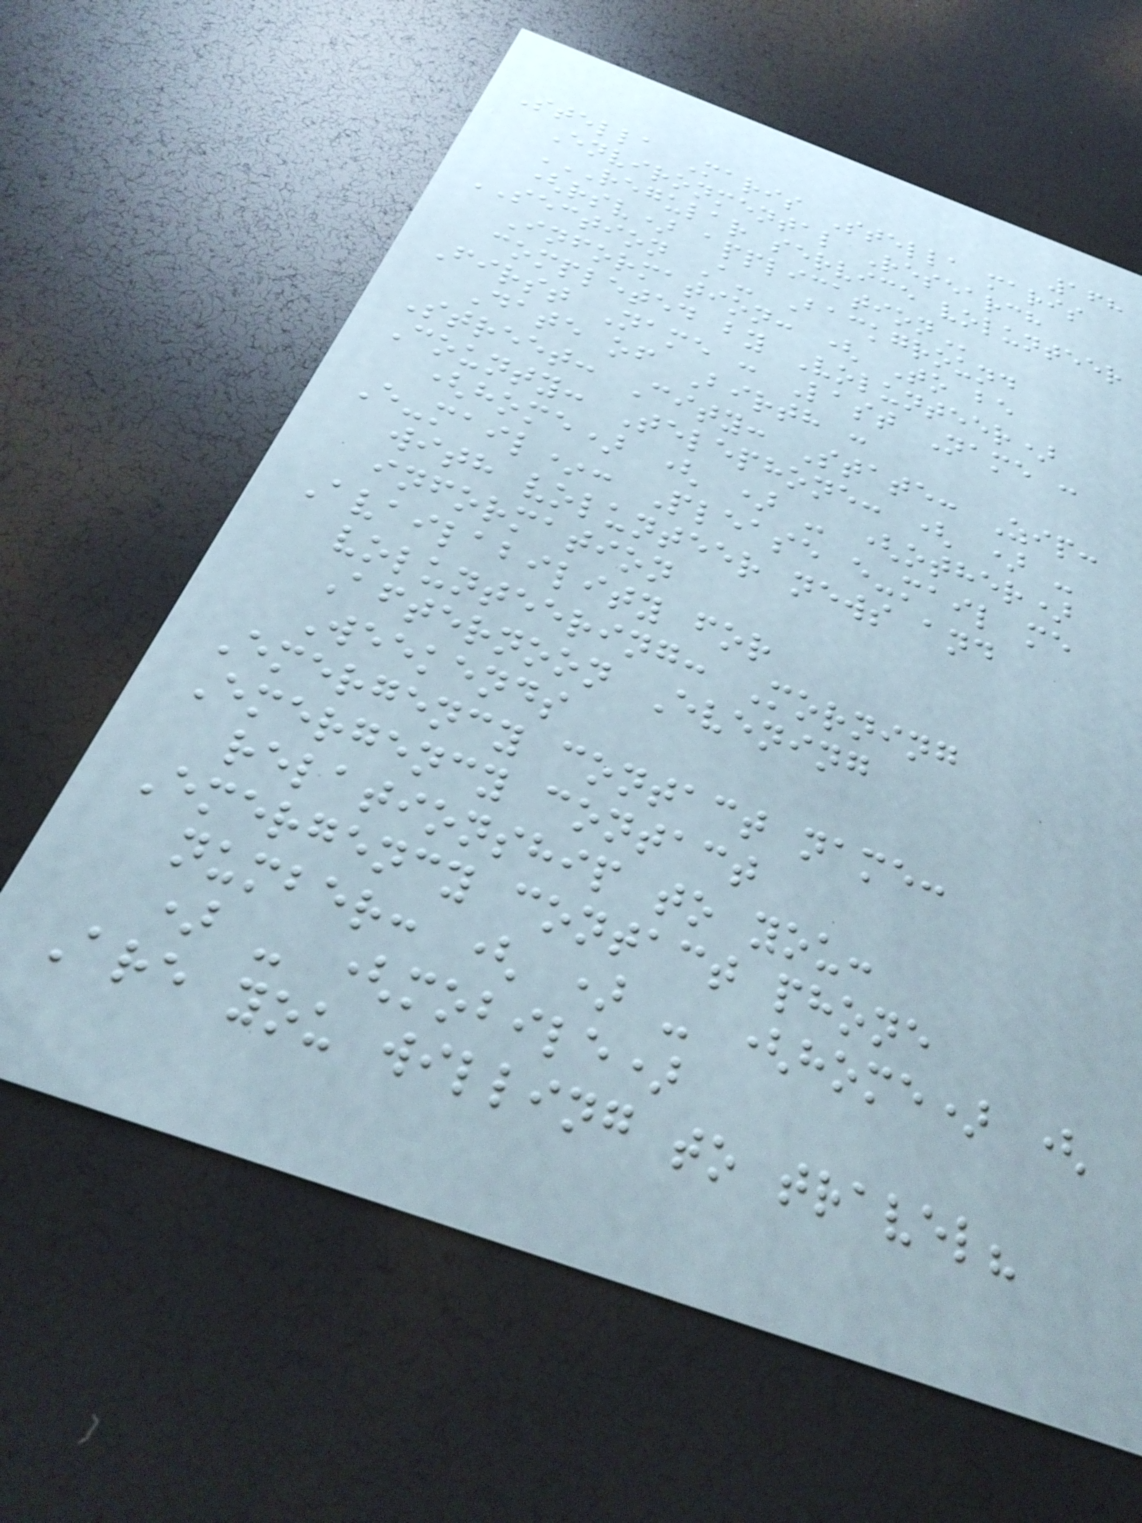168
Stella Maris Stella maris
Environmental Research
REGULAR SERVICE VOLUNTEER
(RSV) APPLICATION
SECTION A- Background
Information: ( To be
completed by Volunteer)
First Name : Last Name :
Date of Birth :
Street: City: State: Zip:
County: Telephone: ( ) -
(home) ( ) - (other)
E-mail*: Please e-mail me
with volunteer news and
information
Availability for
volunteering: Morning
Afternoon Evening
Weekends
Emergency contact name:
Emergency contact
relationship to you:
Emergency contact phone
number: ( ) - (home) (
) - (mobile)
Are you willing to travel?
